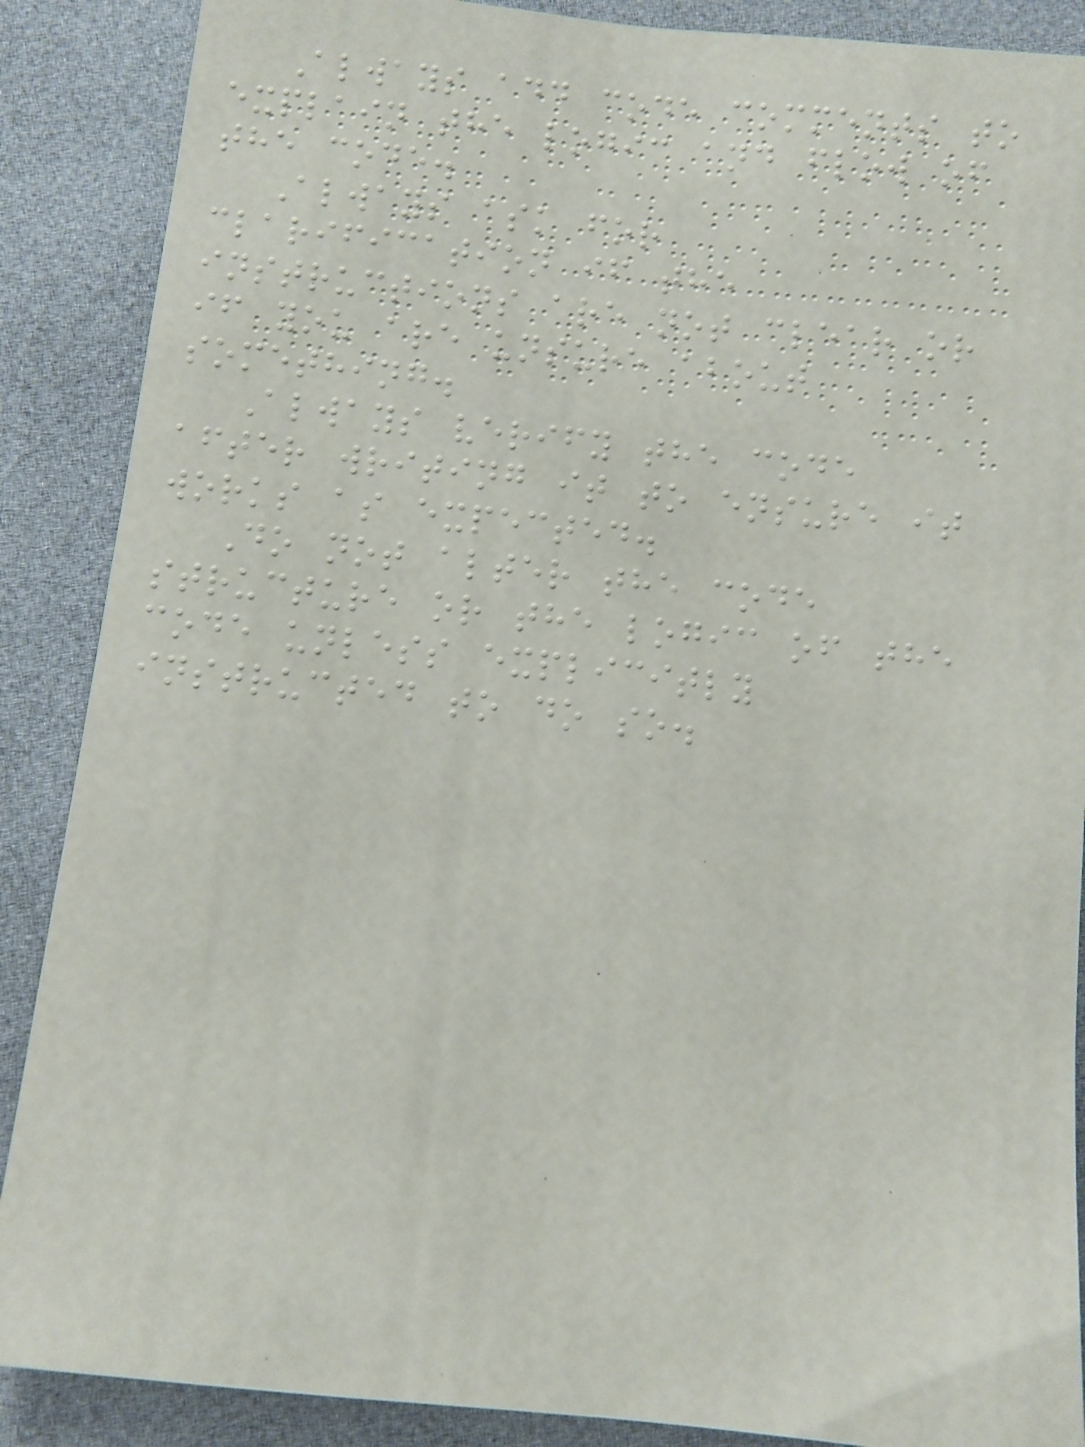Always add code comments to
explain the logic and flow of
the code.
Always ask for
clarification if the
instructions are not clear or
if you are unsure about
something.
Always verify the code
after writing it to ensure it
works as expected.
Do not alter the code
structure or the logic of the
code unless explicitly
instructed to do so.
